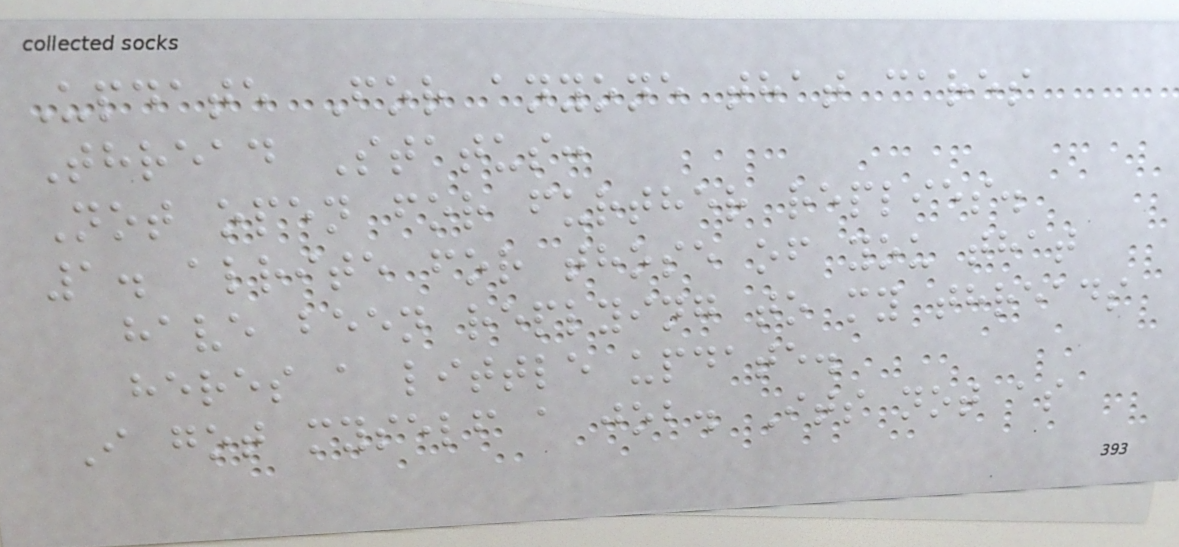Update For anyone that cares
Thread Status:
Not open for further replies.
1. alrite for those of you that
have been replying to my threads
heres a little update.
I got myself a job. Its not as
